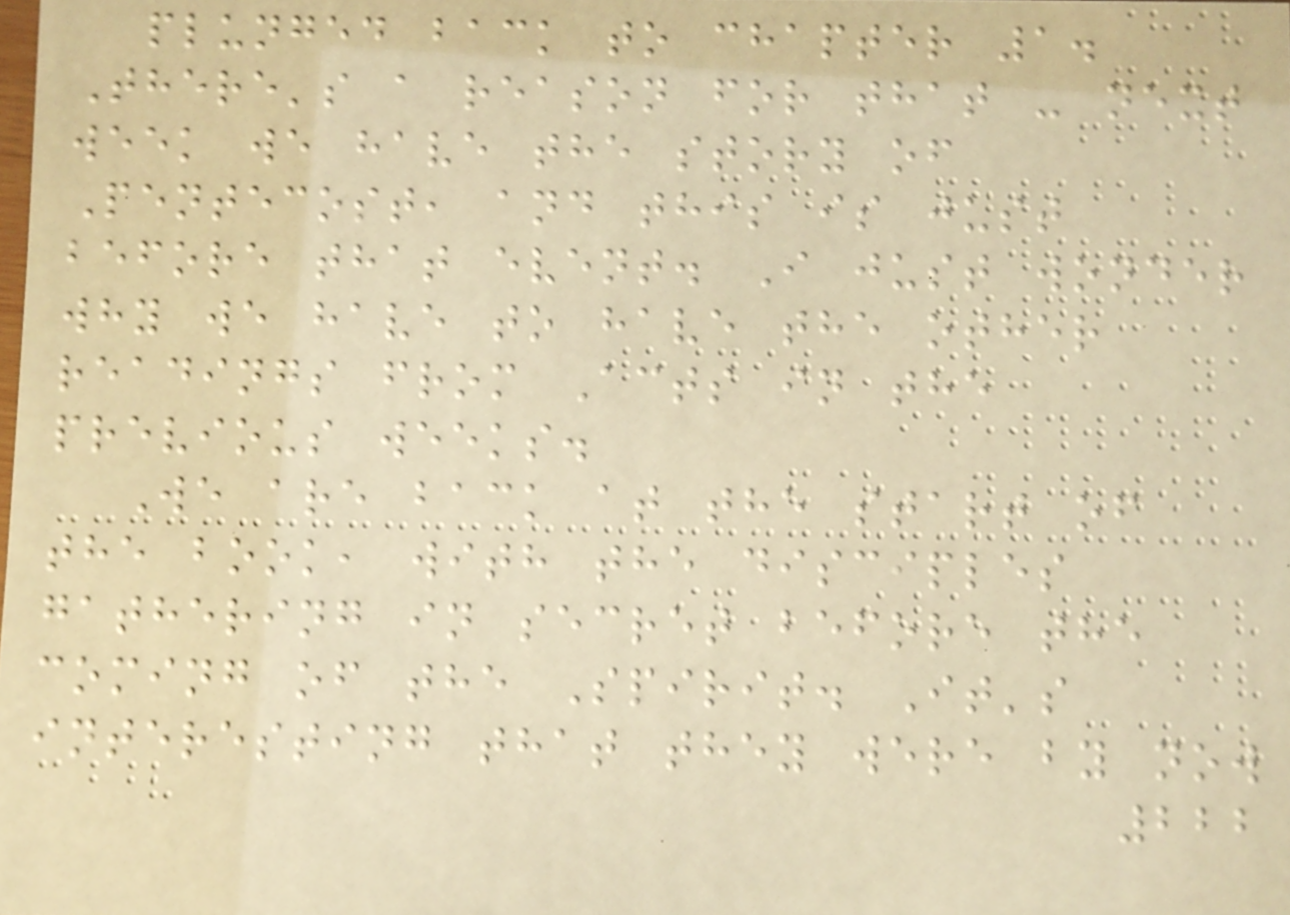plunged back to chapter 1.
There's a reason for that - next
week we have the story of
Pentecost, and this is just
before that event. I just wonder
why we have to have the other
readings from Acts in the
previous weeks.
We are back at the start of
the book, with the disciples
gathering in secret before the
coming of the Spirit. It's
interesting that they were by now
222
